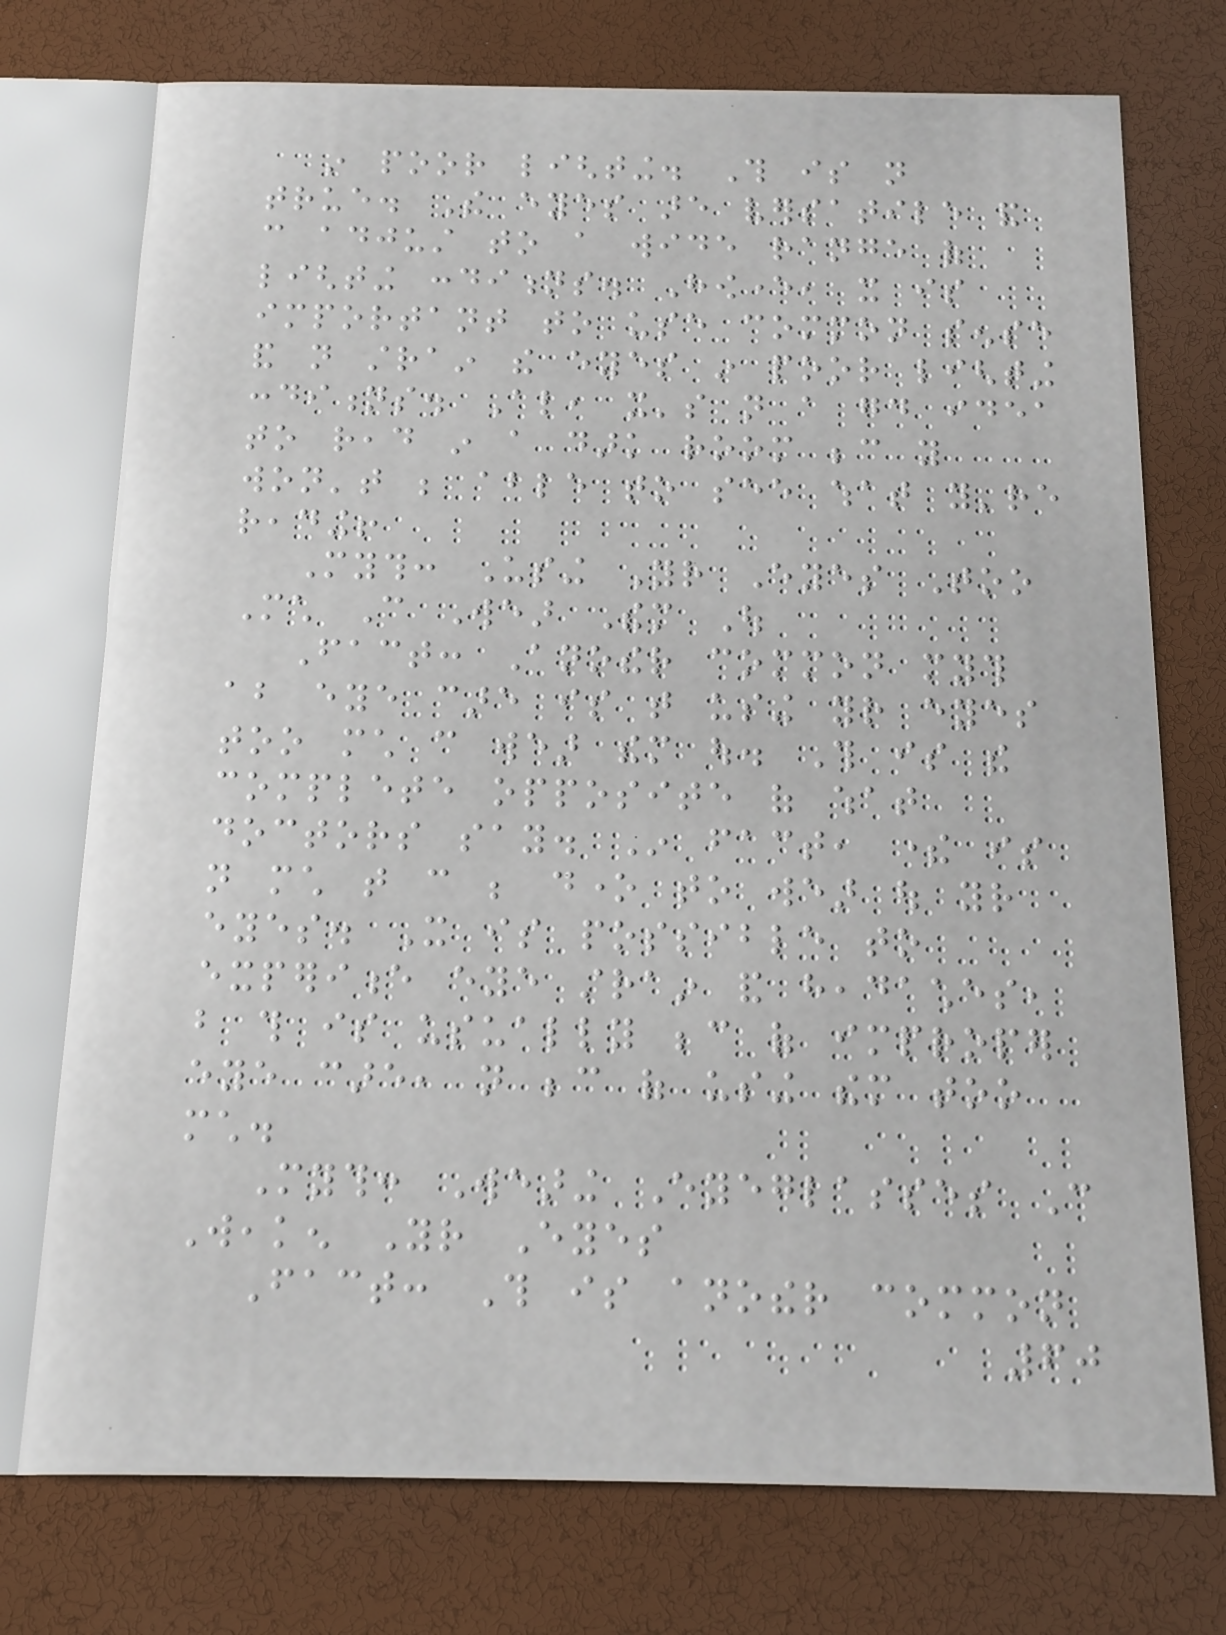in poor lighting. This is not
true. The eyes are versatile and
can adjust to a wide range of
lighting conditions. However, it is
important to use common sense
and not strain the eyes in poor lighting
conditions. Also, it's not a good idea
to read in a dark room because you
won't be able to see what you're
reading!
Myth: Using Your Eyes Too
Much Can Wear Them Out
Fact: Another common myth
about eye care is that using your eyes
too much can wear them out. This is the
complete opposite of what
doctors say. In fact, there is
not much that can be done to wear out your
eyes. It is possible to
experience eye strain and headaches,
but this is usually because of improper
eye care, not because of using them too
much.
Myth: Wearing Eyeglasses Can
Weaken Your Eyes
Fact: This is another common
60
